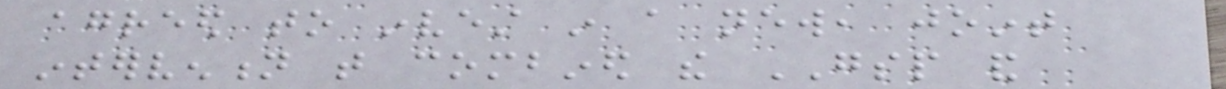agreed to invest in a new, joint
intervention that combined the GSP and
